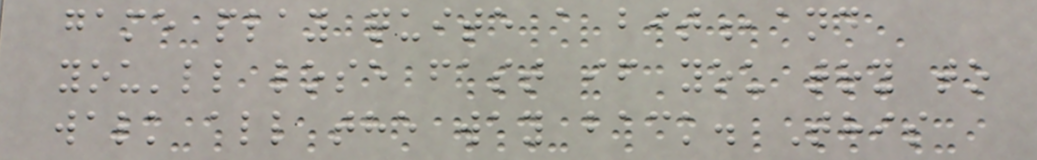game play quite a bit,and
you'll lose fast if you try to
walk all the way back. This
